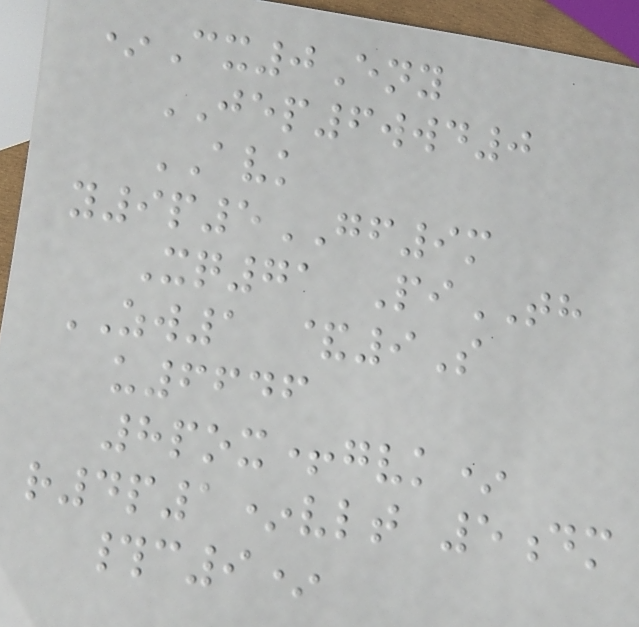*Cx0Eny
JEP6wwd0
AVK
y9p5GF9m
Xq71 PiTH
ZW1 &9S
u6646
8pox+gvk*
r4p1*vlt 5dm
#c9*
